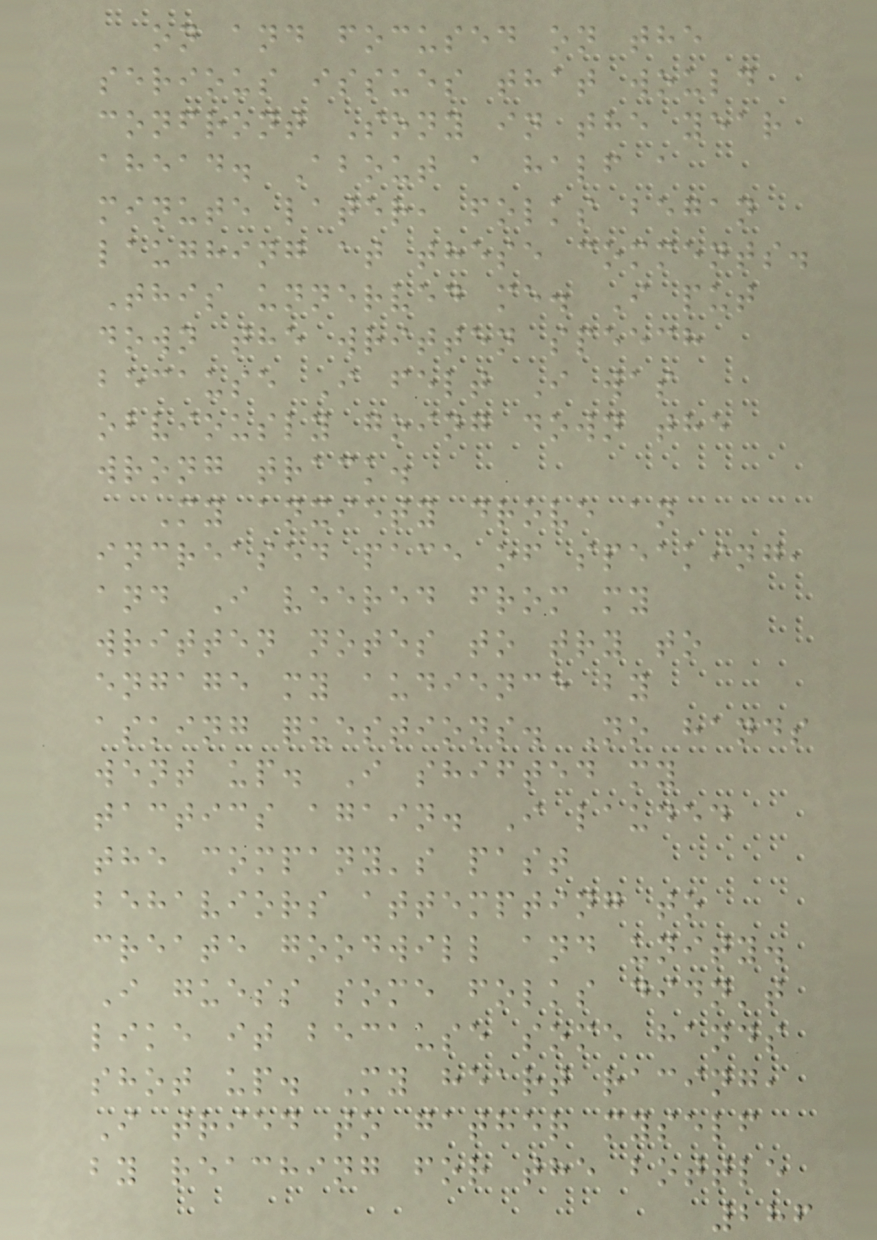on and focused on the
serious issues that would
confront Sony in the year
ahead. About a half a
minute later, folks began
laughing at these comments.
This unnerved me. I put
down the written speech
because I felt I was
obviously going down the
wrong track.
My anxiety drove an
increased pace of speaking,
and I veered from my
written notes to try to
engage my audience by
asking questions. No hands
went up. I shifted my
tactics again. I lauded
the company's past
behaviors attempting to
create goodwill and unity.
I guess some folks didn't
like it because some hands
shot up. My heart racing,
I tried to gather myself
by reaching for the bottle
286
